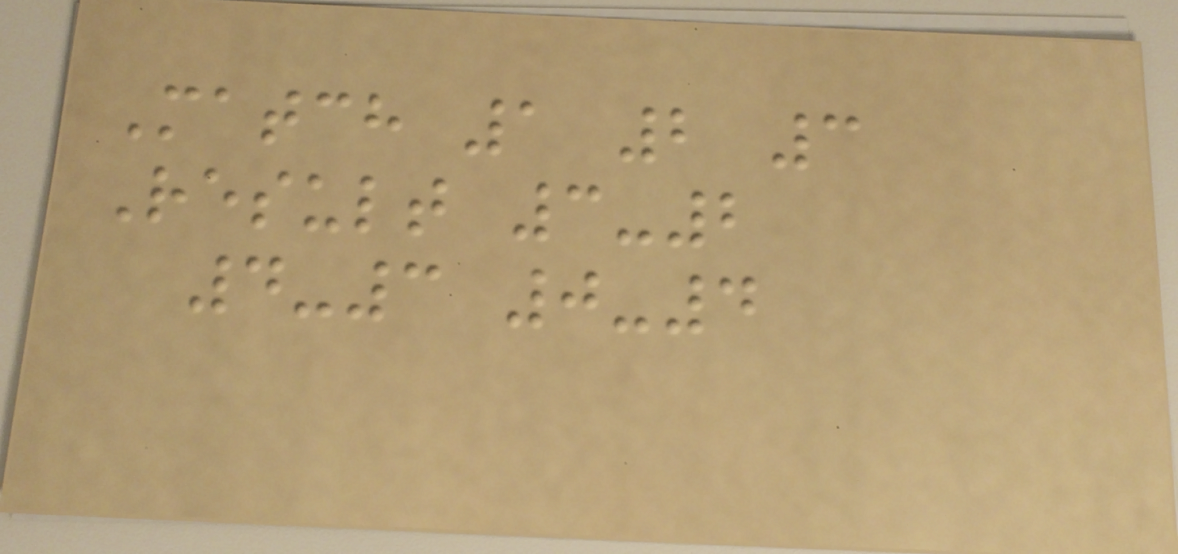Match 1 2 3
Result 3-2
4-3 0-4
